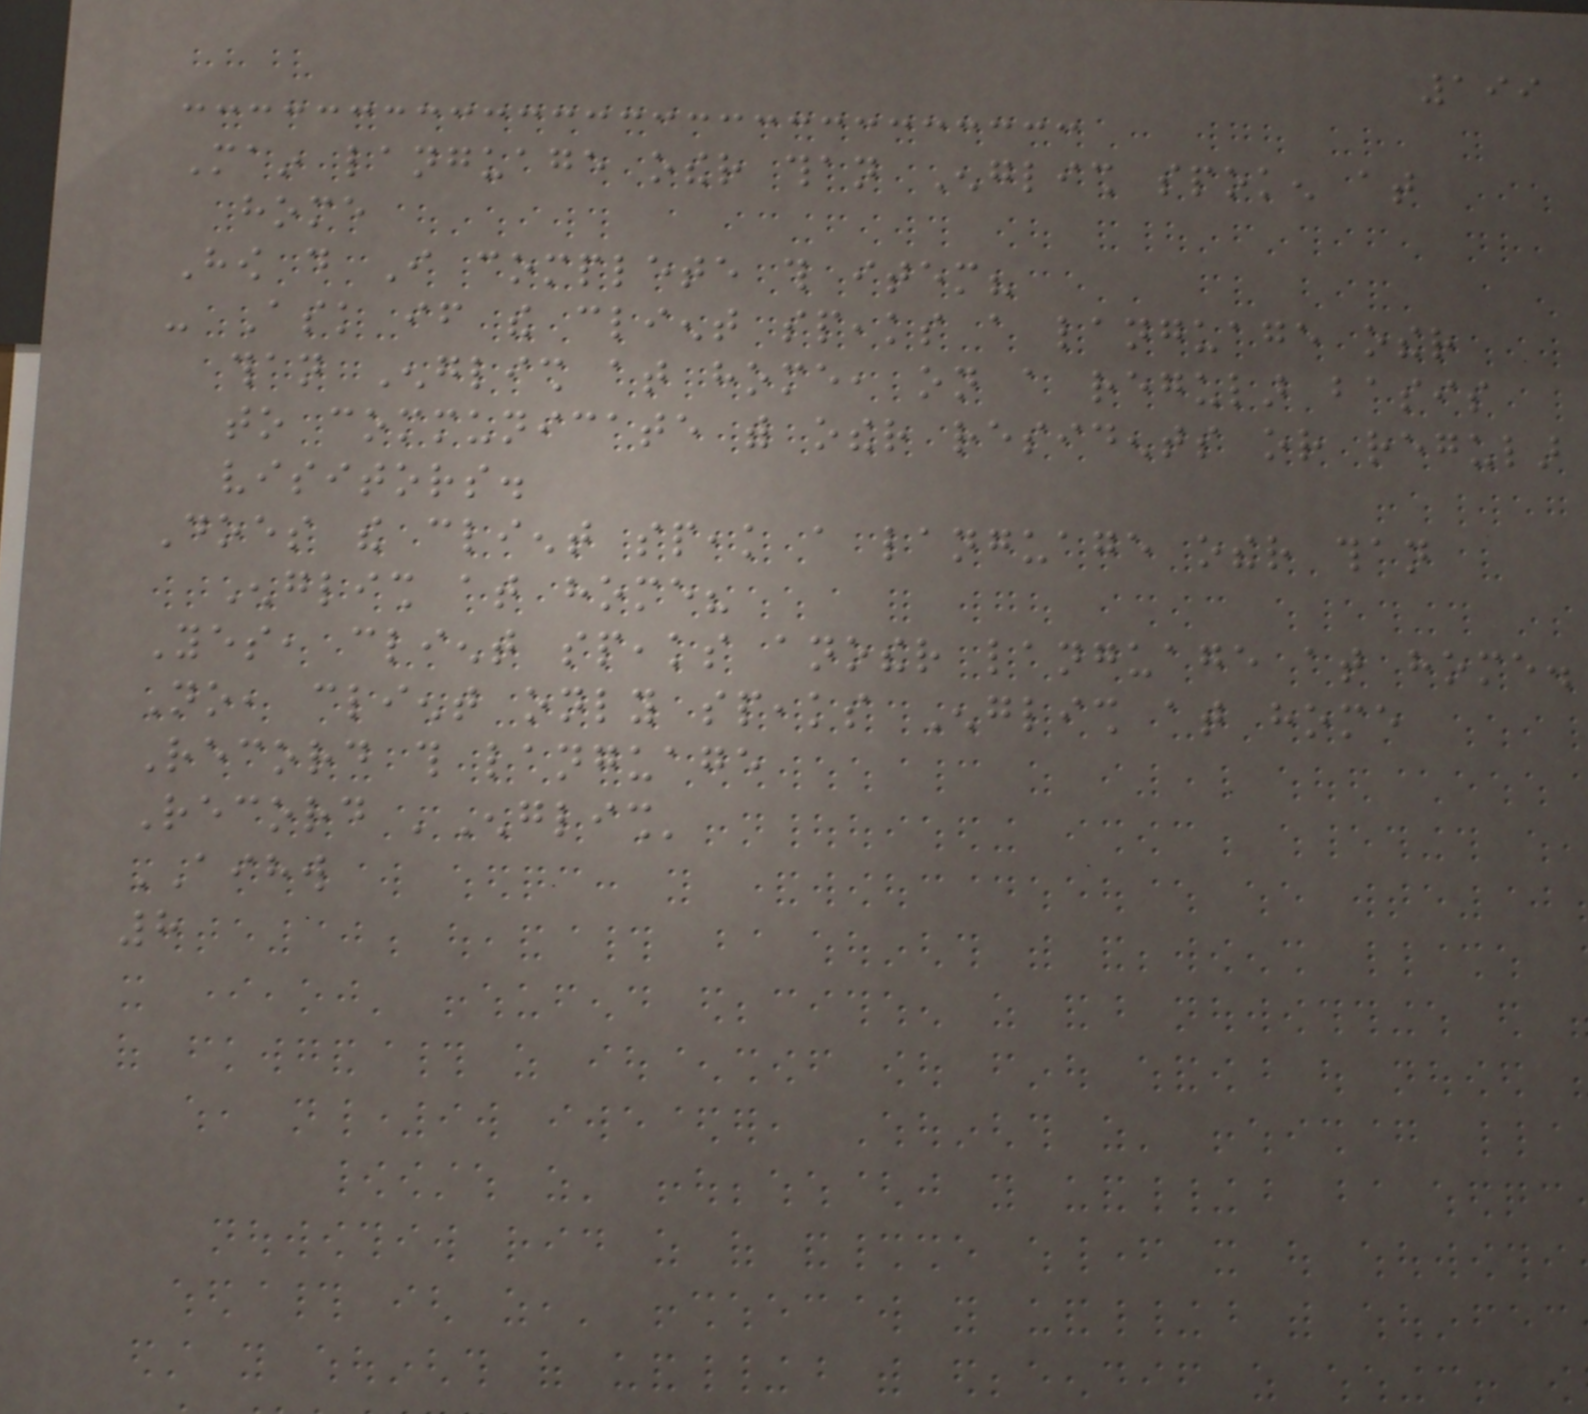199
Main language other than English spoken at
home
How do I complete this item?
- Ask if the client speaks a language other
than English at home, on a regular basis
to communicate with other residents or regular
visitors.
Does the client speak a language other than
English at home?
Yes, client speaks another language at home.
No, client only speaks English at home
Record this language
Record 'English'
AIHW
8
